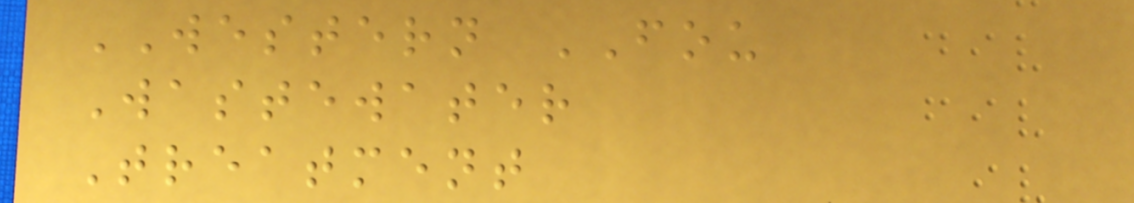WESTERN FOU
Wastewater
Treatment
